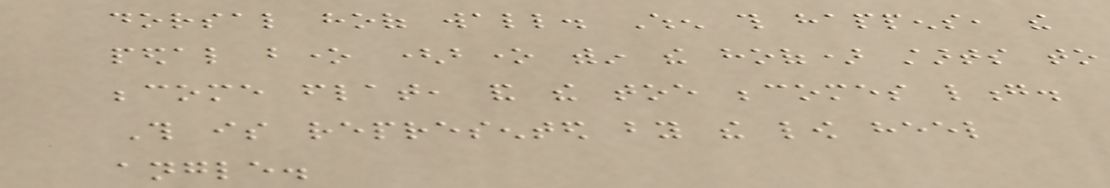dorsal hoof wall. When this happens, the
pedal bone (bone within the hoof) starts to
become flat, and the toe becomes long.
This is represented by the low heel
angle.
